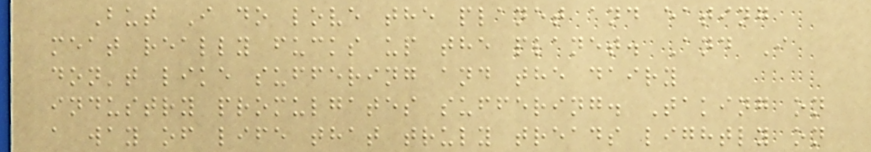But I do love the planet and eating
meat really fucks up the planet. And I
don't like suffering and the dairy
industry promulgates suffering. Taking on
a way of life that truly treads lightly on
